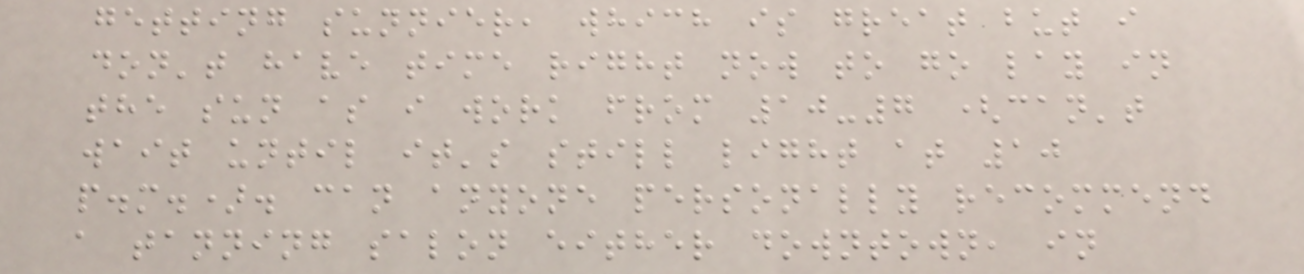getting sunnier, which is great but i
don't have time right now to go lay in
the sun as i work from 10-7 (can't
wait until it's still light at 10
p.m.). can anyone personally recommend
a tanning salon either downtown, in
